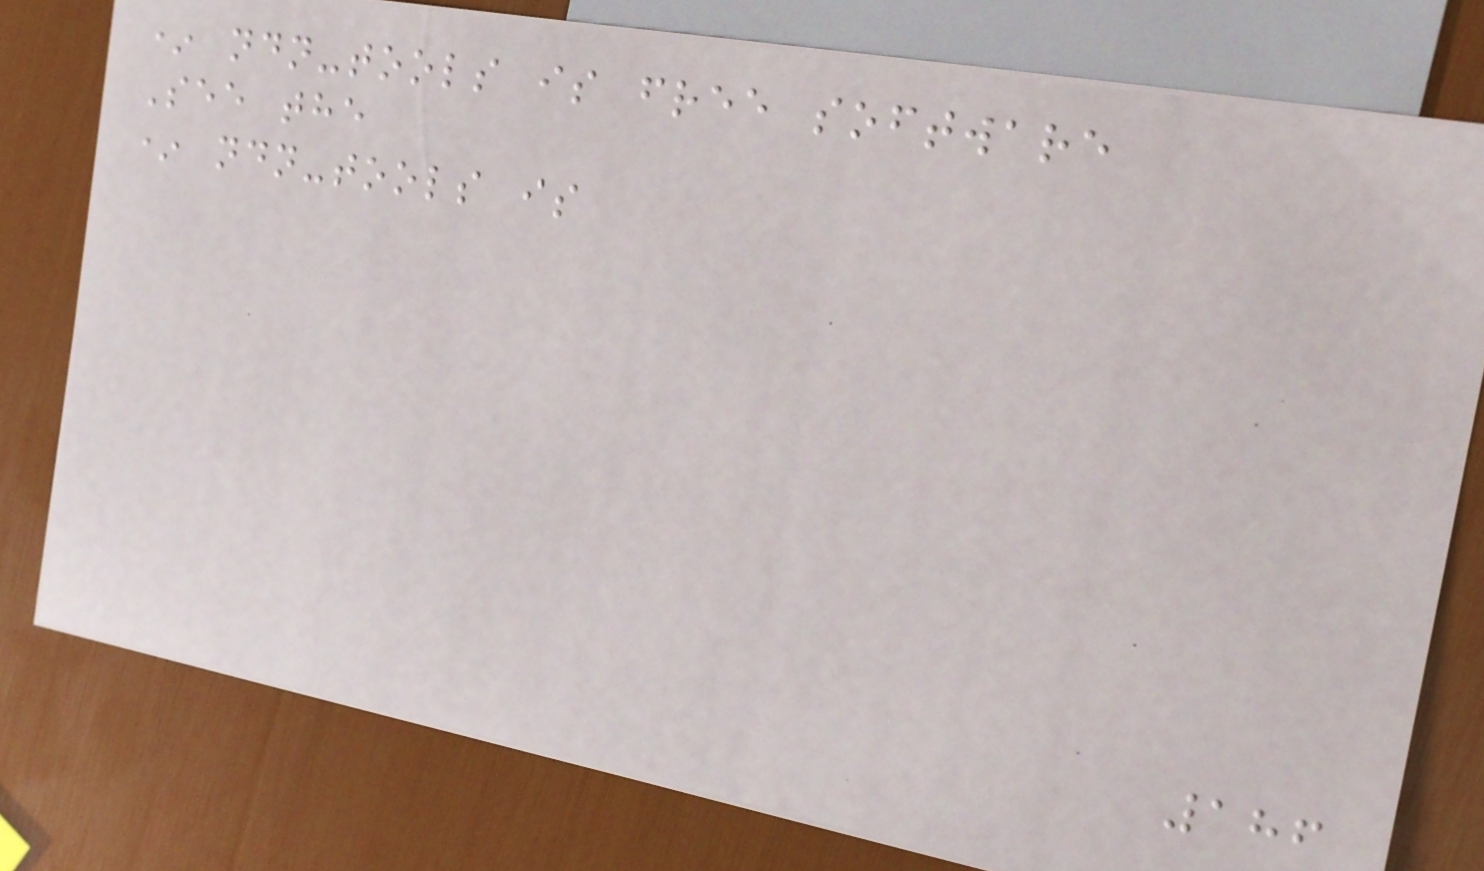* ndn-tools is free software
See the
* ndn-tools is
186
